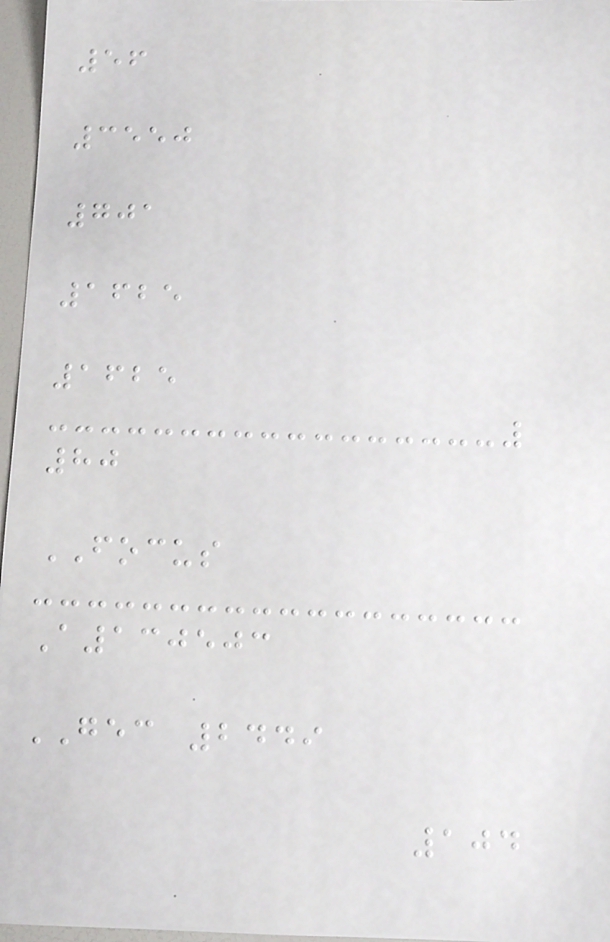56
3550
701
1625
1625
80
FOCUS
A130503
GEC 2449
104
